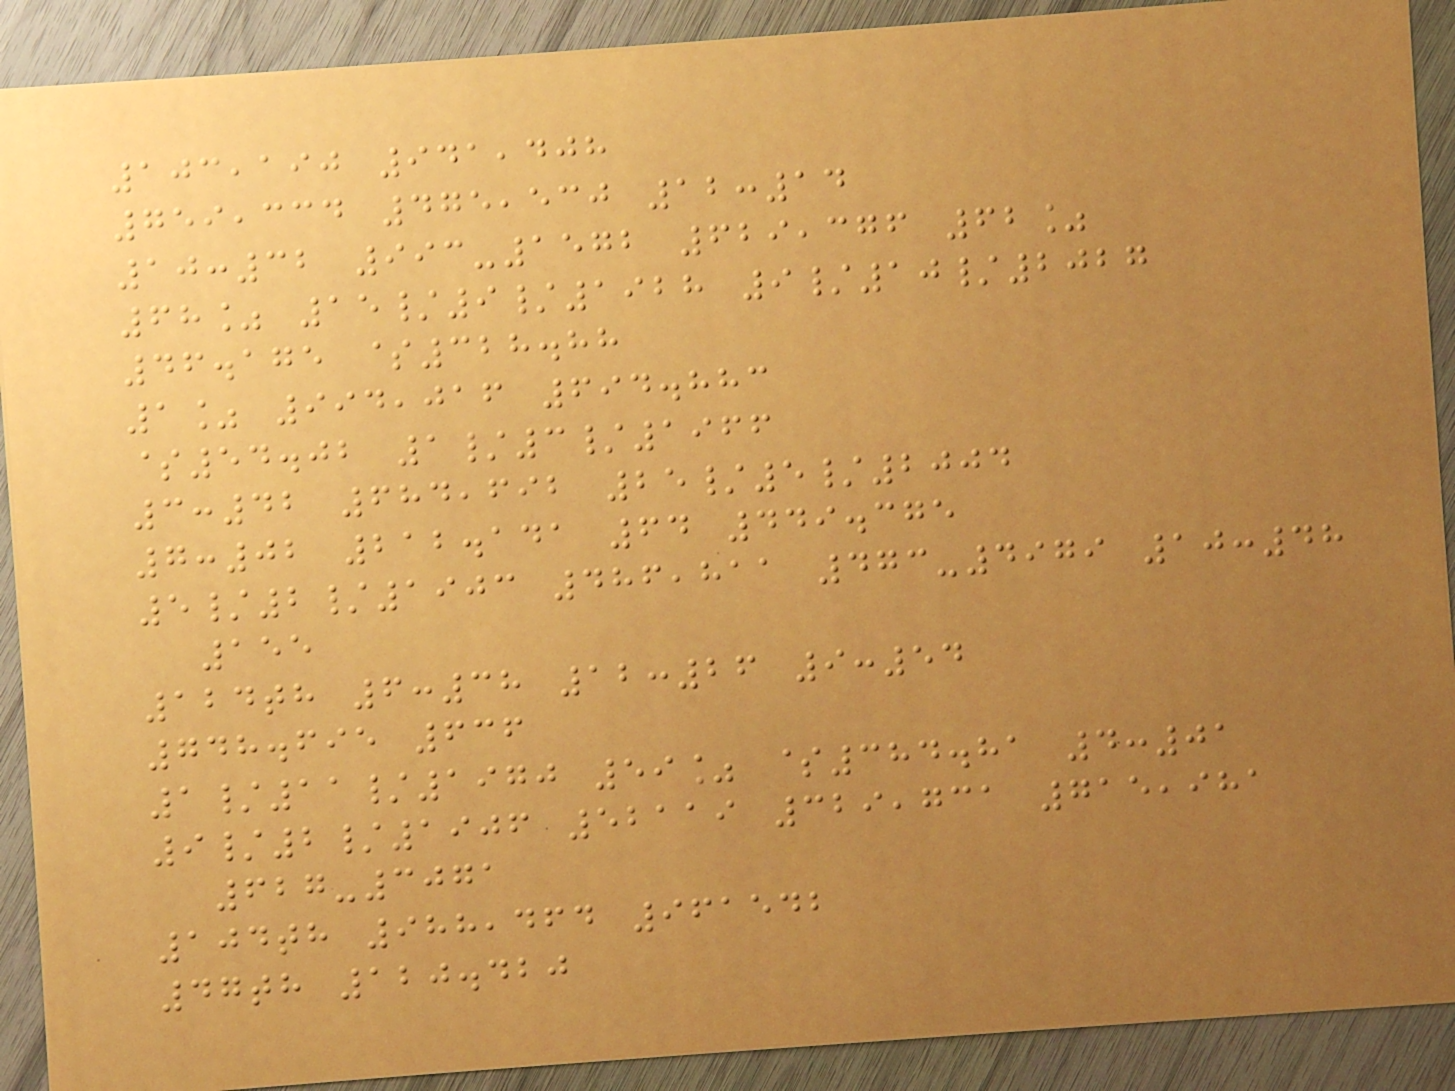103,190 941,408
759,334 475,530 12:14
10:32 993-1572 629,376 62%
68% 15/9/1928 9/10/2027
46.175 $328.88
1% 994,016 694.883
$54.02 1/3/1966
3:42 684,692 25/5/2004
7:02 212.141 64 449.375
5/2/1903 486,811 473-4979 10:48
155
124th 6:38 12:26 9:54
748.695 636
1/11/1970 59% $384.81 4:01
9/2/1906 52119 329,731 715,981
627-3071
104th 988,464 961542
47th 120.420
